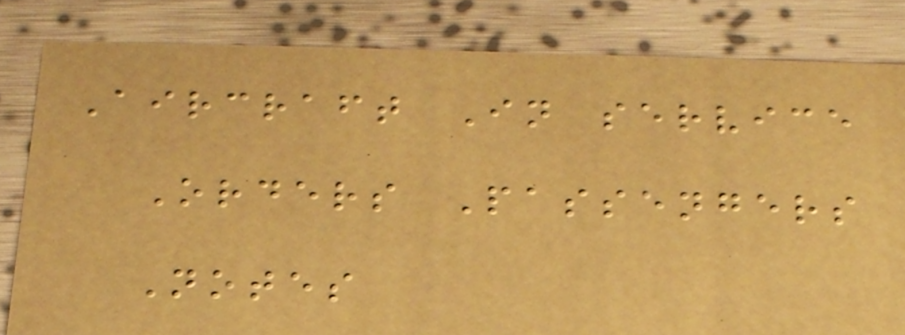Aircraft In service
Orders Passengers
Notes
